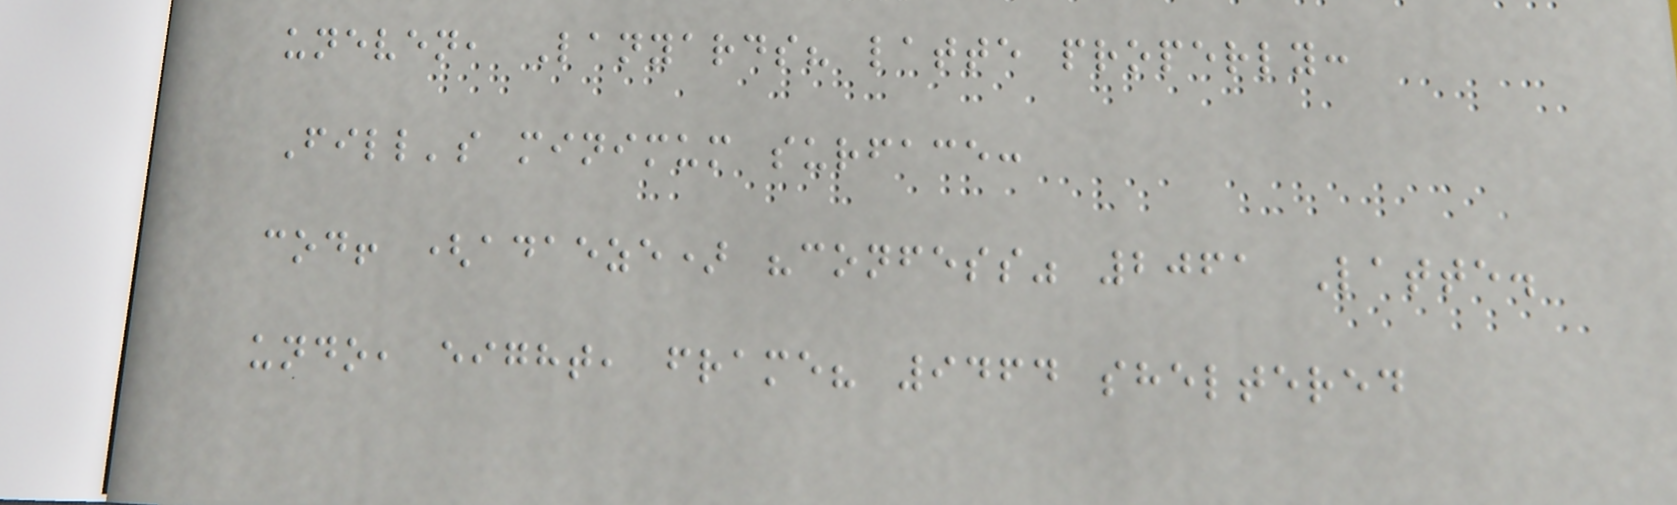uneven, Lanyards? latte properly:
Fill's minimum surface:
cod! (adaeze) "confess" 2061 Latte.
undo, eight, frame? 9464 sheltered
